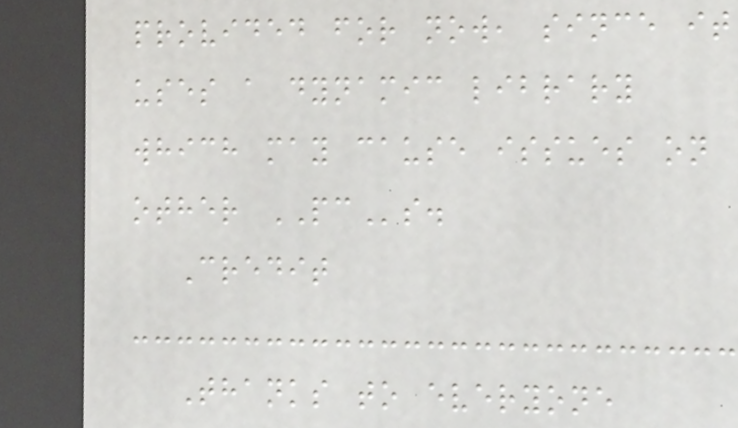provided for now, since it
uses a dynamic library
which may cause issues on
other PCs.
Credit
Thanks to everyone
